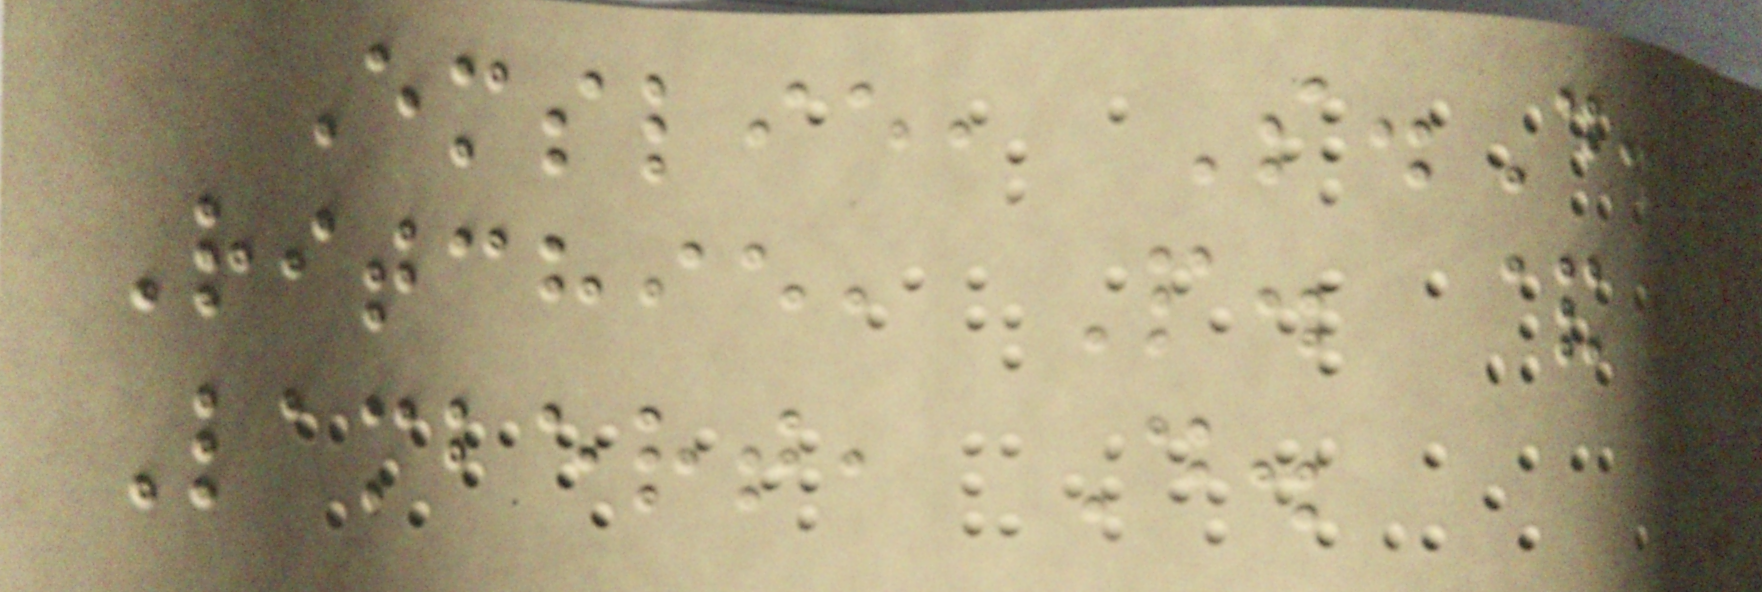Emslie, S.D.,
Ritchie, P. &
Lambert, D.
